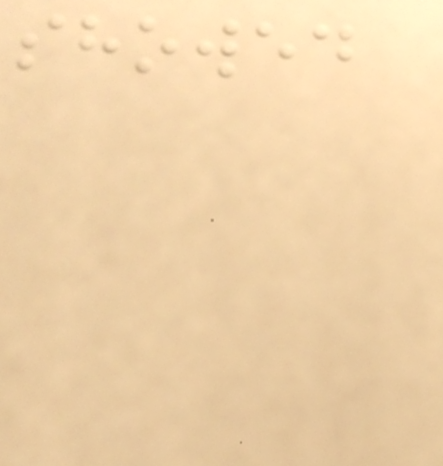showed
